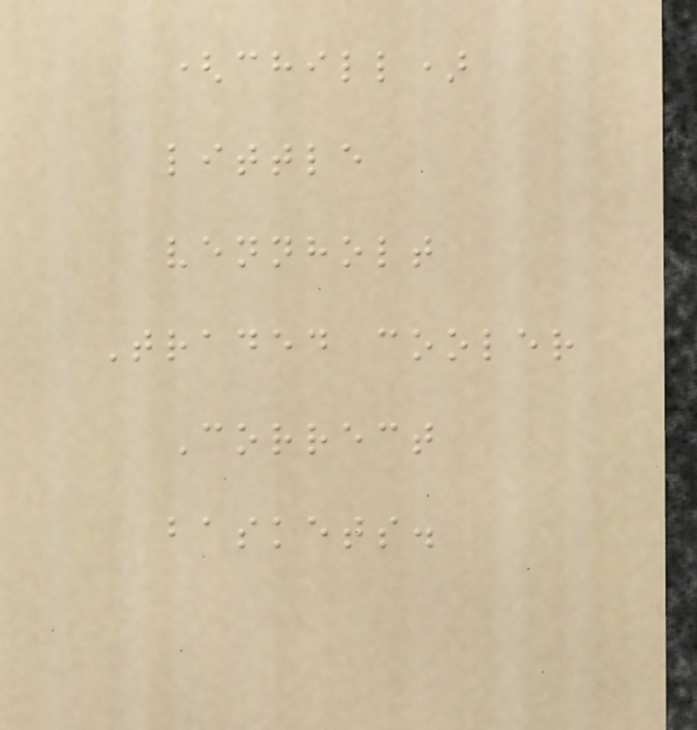(chill)
little
vennholt
Traded cooler
Correct
baskets.
